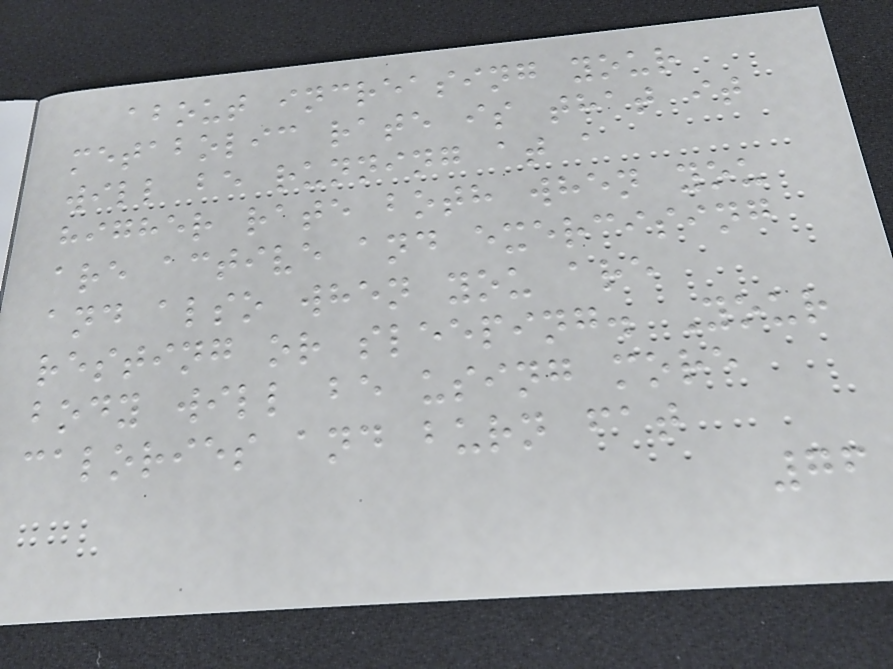about increasing your
metabolic rate is that it
will be running at a
higher rate both when you
are active and exercising
and also when you are
resting or sleeping. Your
body will be using more
calories and burn fat
76
